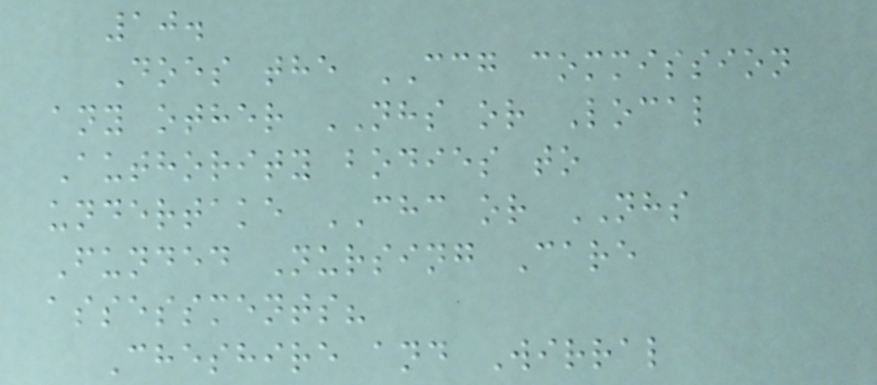10.
Does the CCG commission
any other NHS or Local
Authority bodies to
undertake CHC or NHS
Funded Nursing Care
assessments?
Cheshire and Wirral
